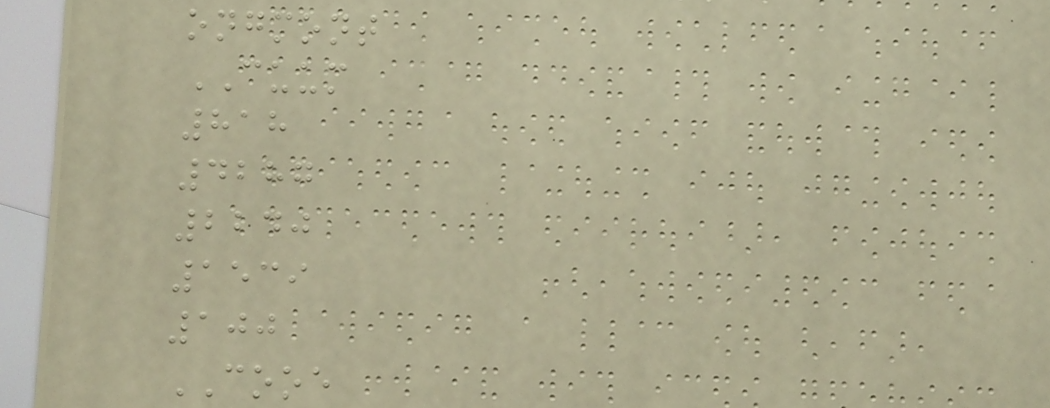ongmont
CUUM
818
4287
2240
1539
100
COOE
